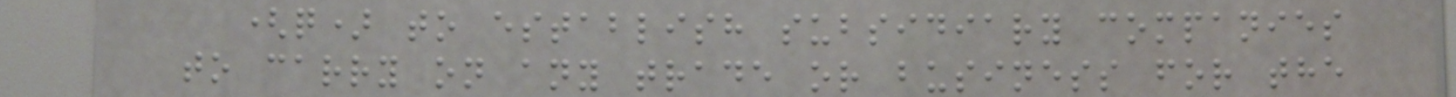(q) to establish subsidiary companies
to carry on any trade or business for the
